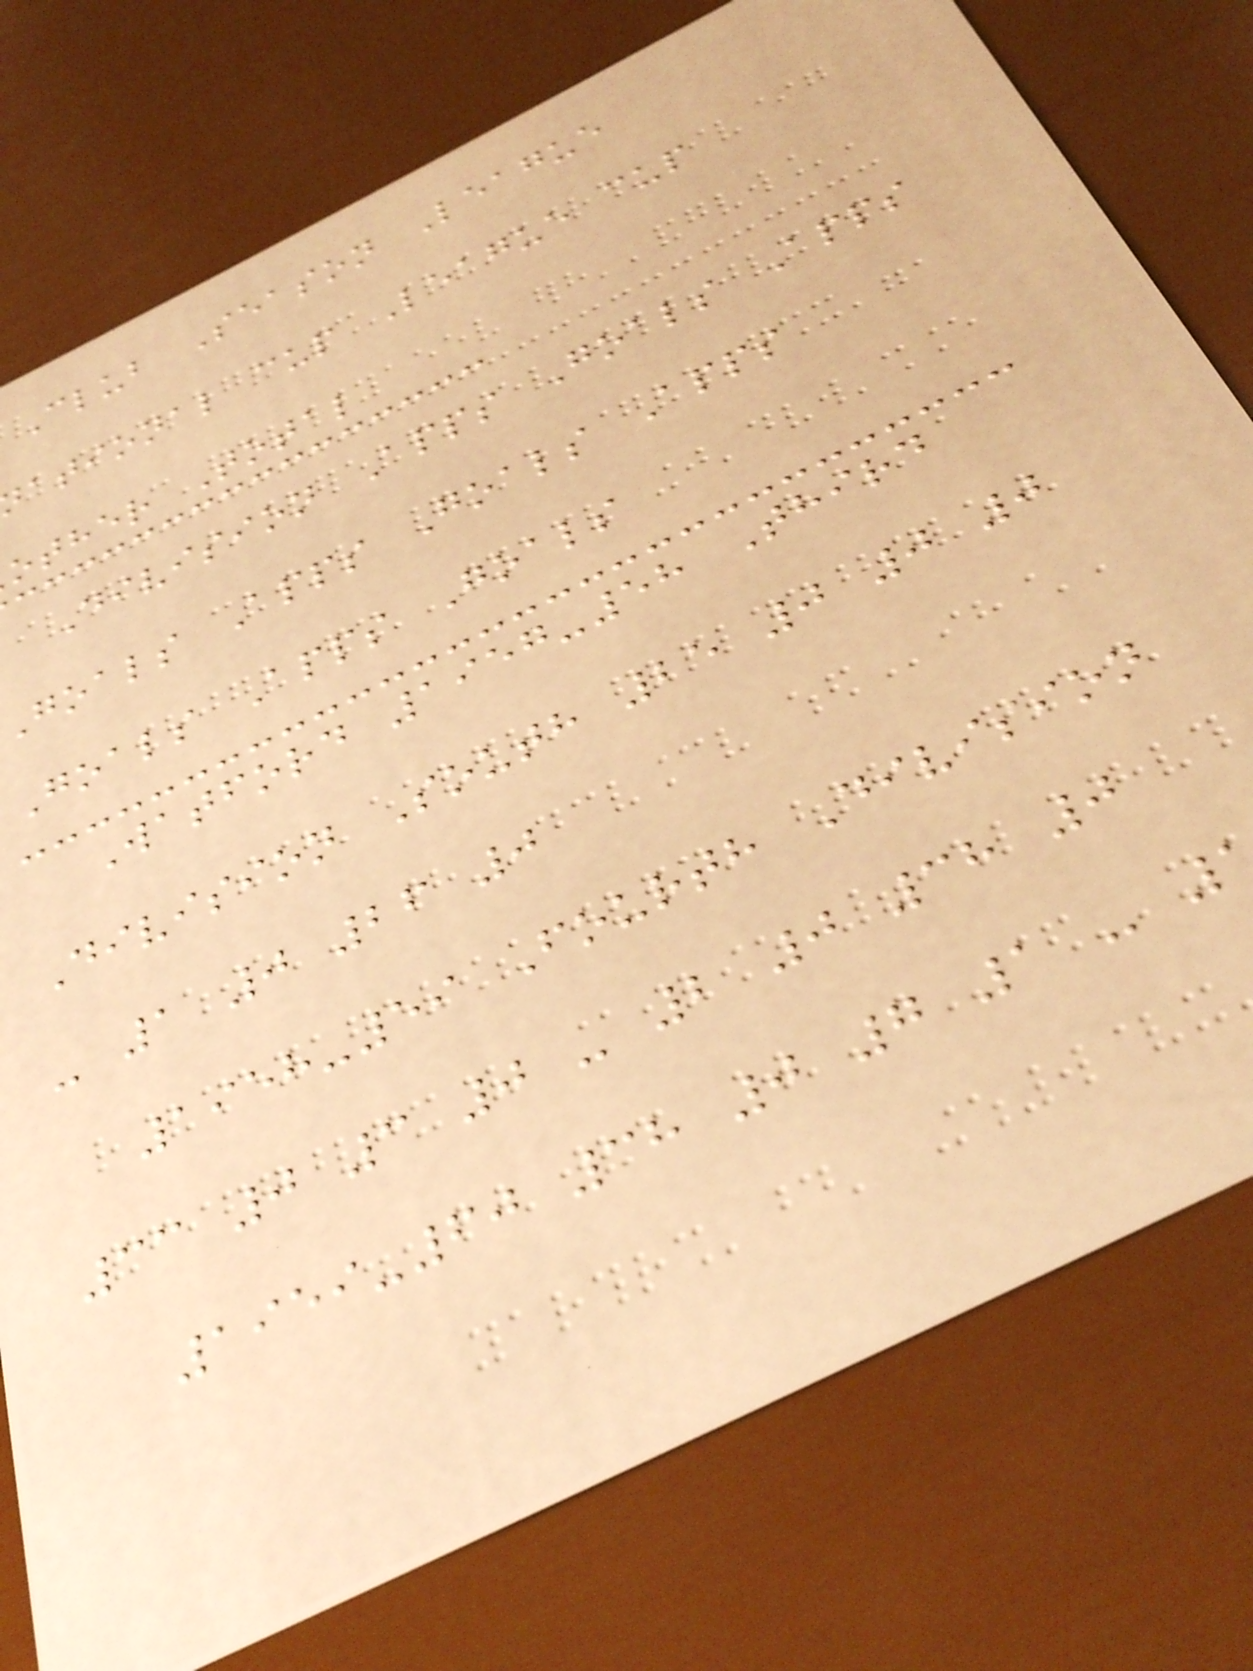Club Season League
ational cup League cup
other Total
Division Apps Goals Apps
Goals Apps Goals Apps
Goals Apps Goals
Watford 1957-58 Third
Division South 25 0 0 0
- 1 0 26 0
1958-59 Fourth Division
33 0 3 0 - 2 0 38 0
1959-60 38 0 7 1 -
